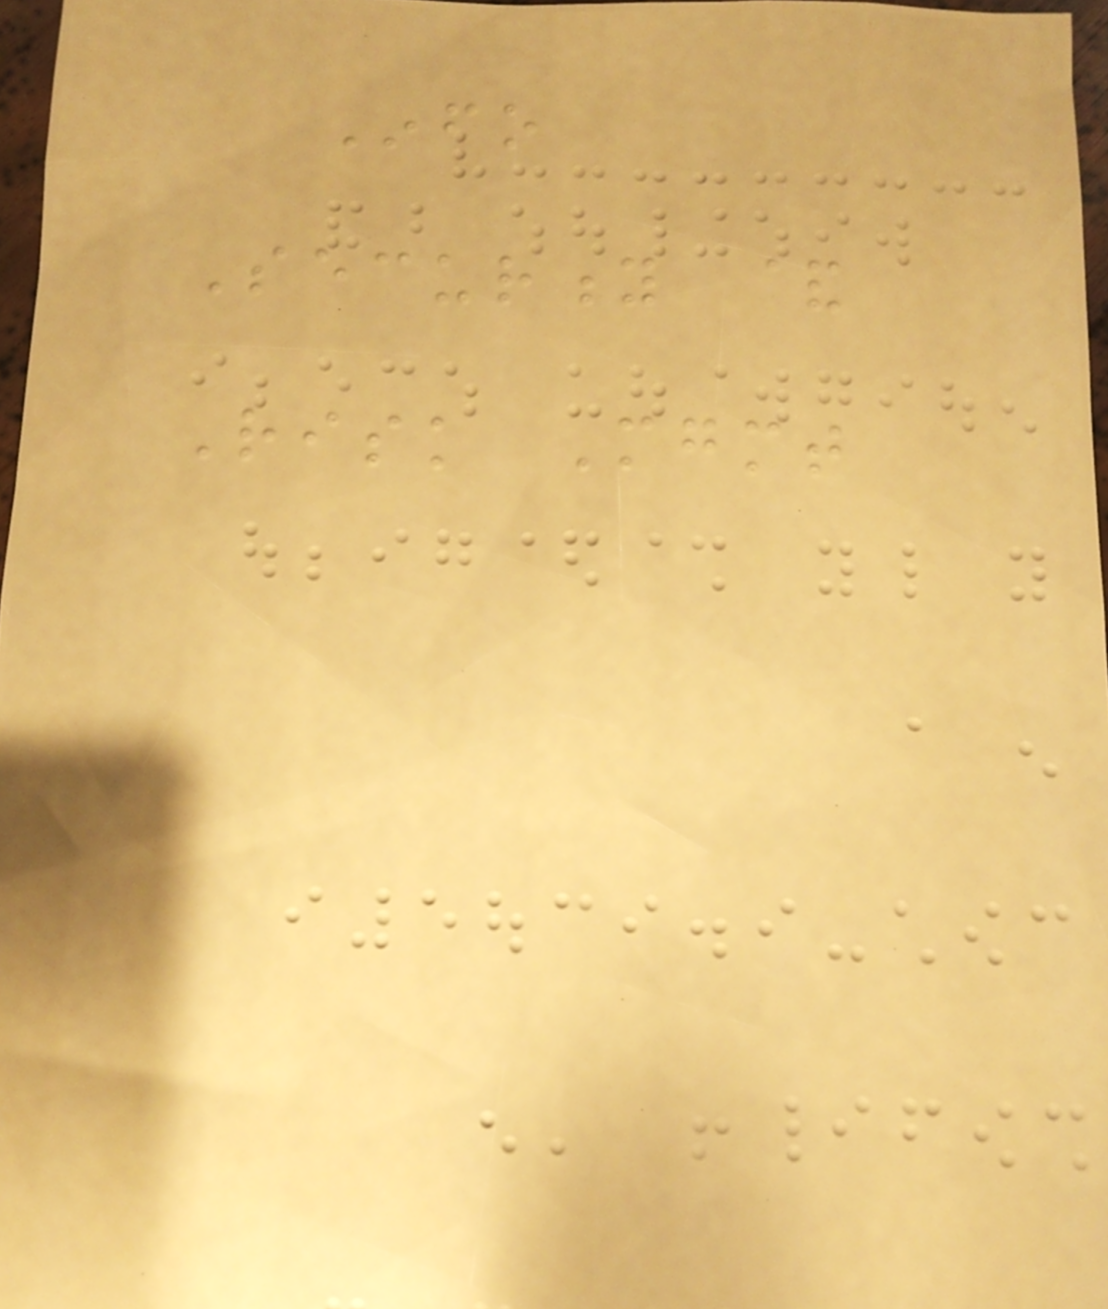Info
Security &
Risk Mgmt
